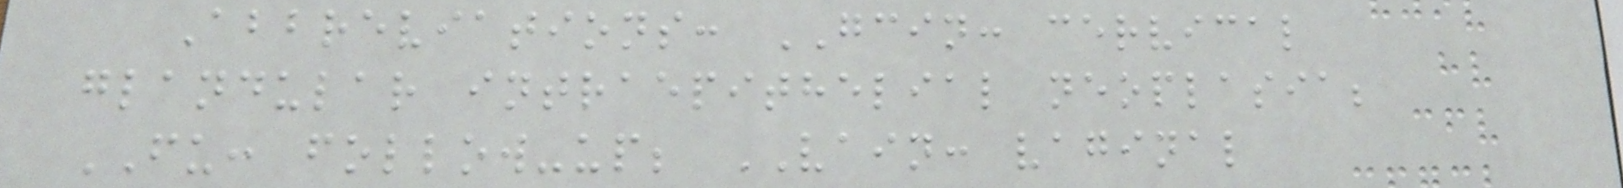Abbreviations: GCIN: cervical
glandular intraepithelial neoplasia;
FU: follow-up; VAIN: vaginal
